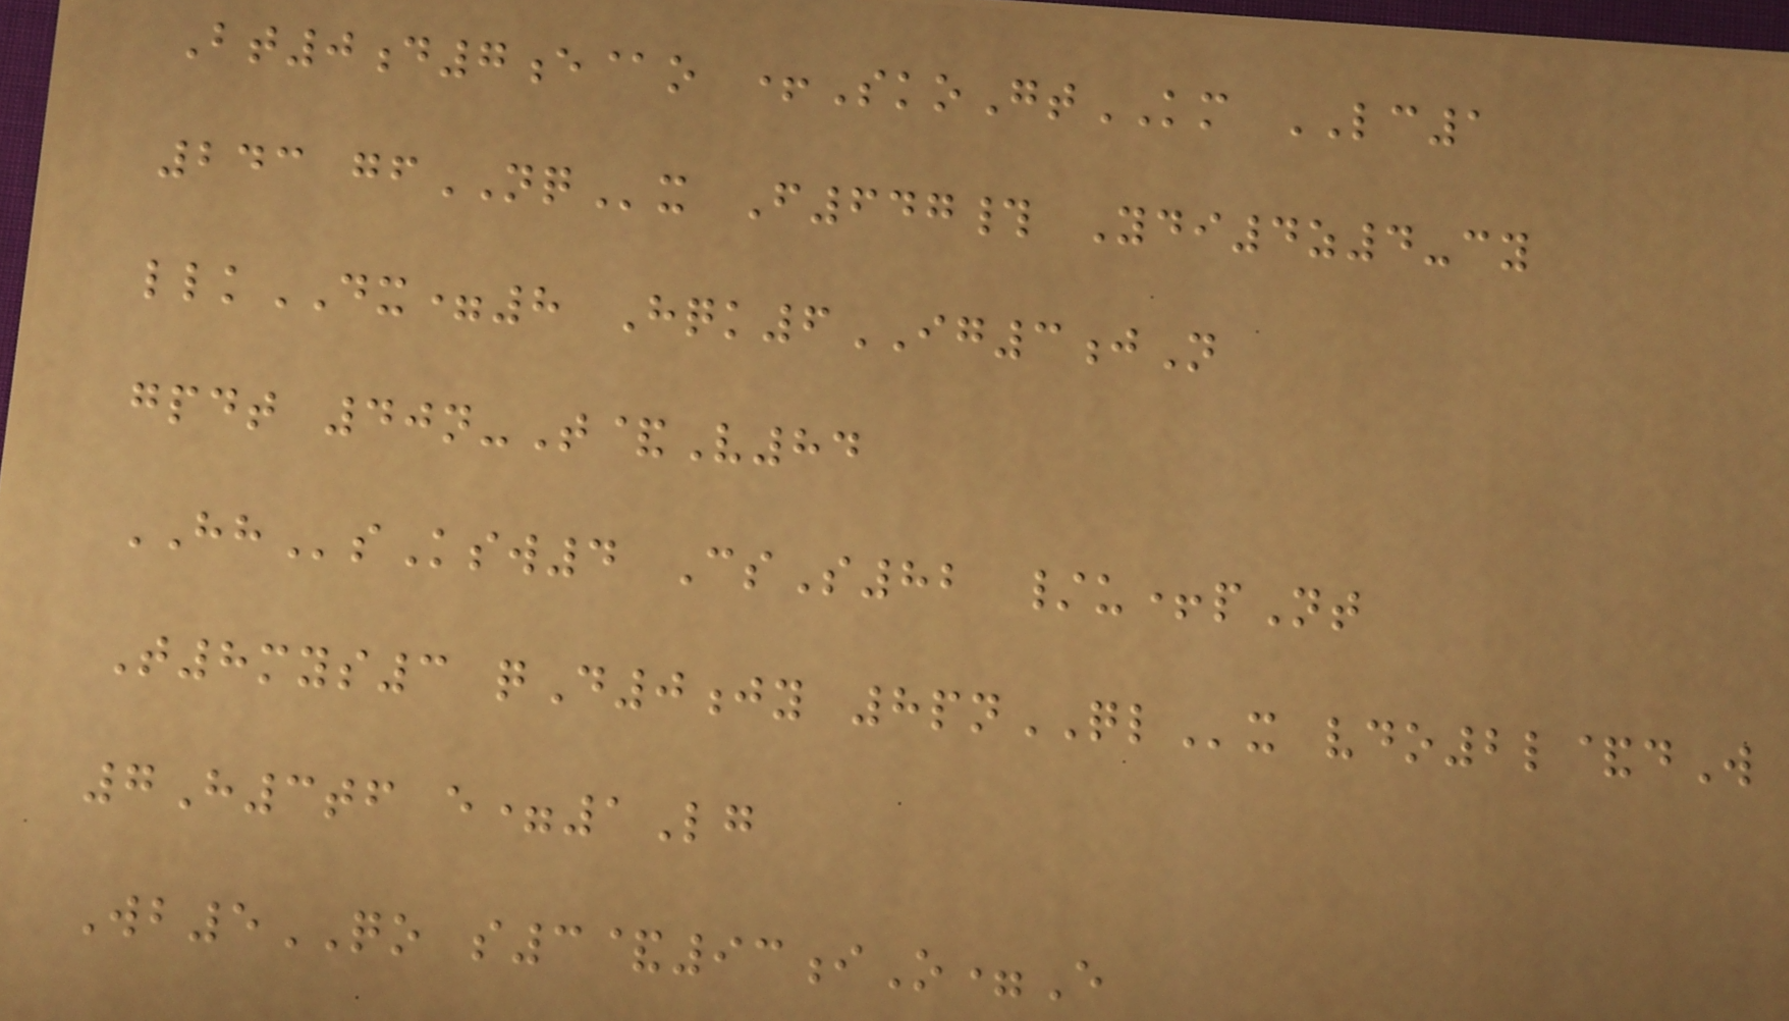Bt0d7e@o +SkoGtKM LC1
243 gfNQx F647# Ydi4z4-cy
llkDX=8 Hqk6IG3jN
gpdt 40n-T&V84
HHsKsw4 CsS82 /u+pNt
T8mys3 qD0jy 8pnQLx vdo2l&dW
7H3tf e=1Lg
Wb5QO s3&93iO=E
